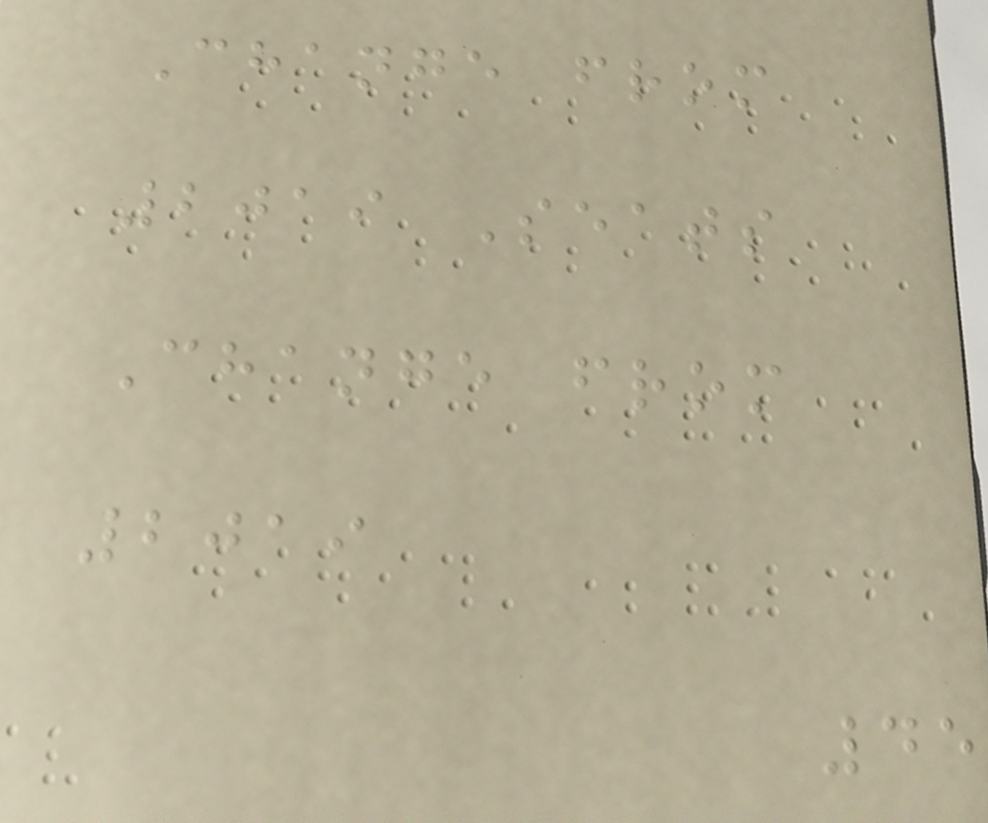Change from
2019 Seats
Change from
2019
45
